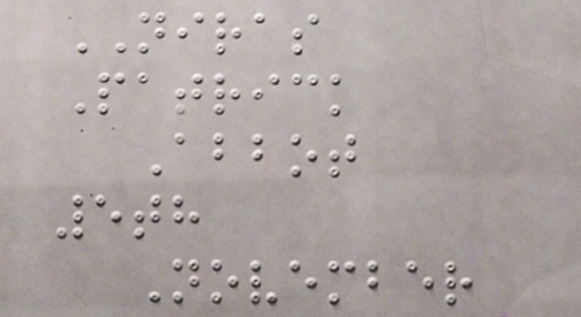NIRAS
Patrick
Abbot
5th
November
